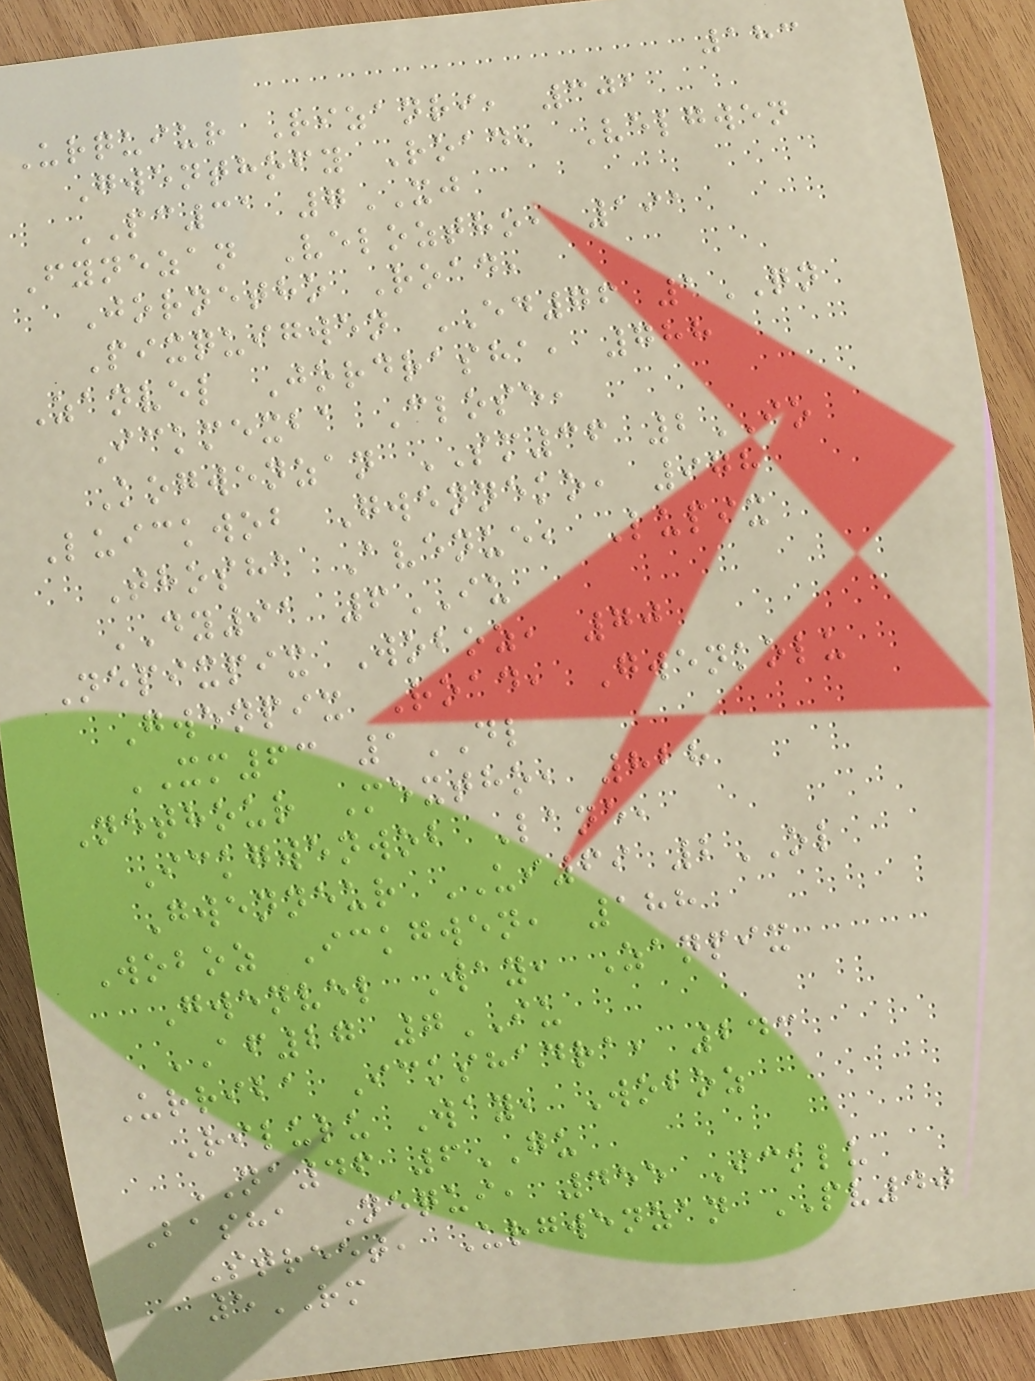183
Urquiur Rizanri, 301
Gwenthofy Road, Velgwen
PC31 7XJ
Fynezan Veloztho, 191
Jornetho Road,
Pixquigwen ED76 1QN
Zanvel Jordrasha, 788
Ickmexba Close,
Kogwenzan SM36 2IO
Luickwob Gwenneko, 978
Thosha Avenue, Lupix
DY91 6IU
Nepixpix Woboz, 70
Gwenpix Road, Gwenkolu
XM63 1DL
Nethour Mextho, 828
Ickgwenwob Lane,
Gwenneur UI69 2OL
Woboz Ickgwen, 188
Gwenvel Way, Zanpix
AF27 7IU
Urriba Ickshadra, 243
Rilulu Way, Woboz
NA46 6GU
Basha Nequi, 455 Icklu
Street, Urgwenzan PV40
5RM
